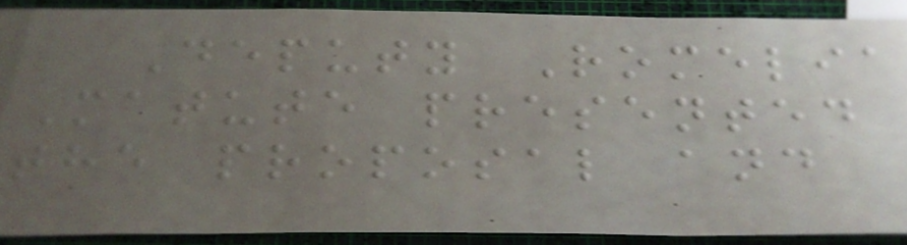Deputy Romelia
Matute presented
the proposal and
